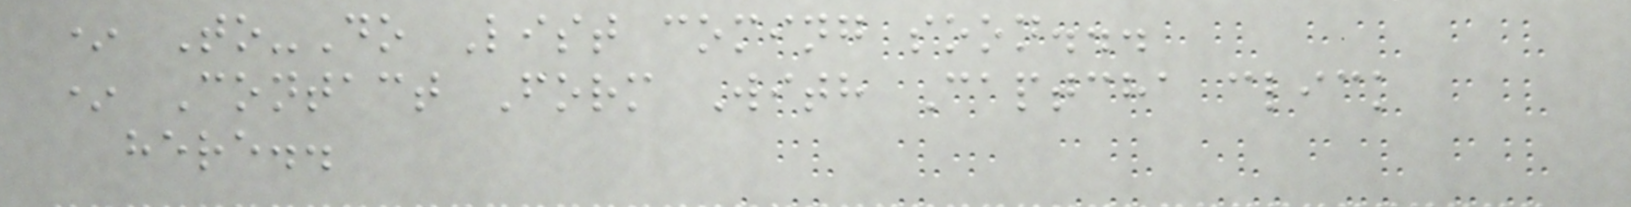* To-Do List coming soon...
* Contact Form With Captcha click
here..
